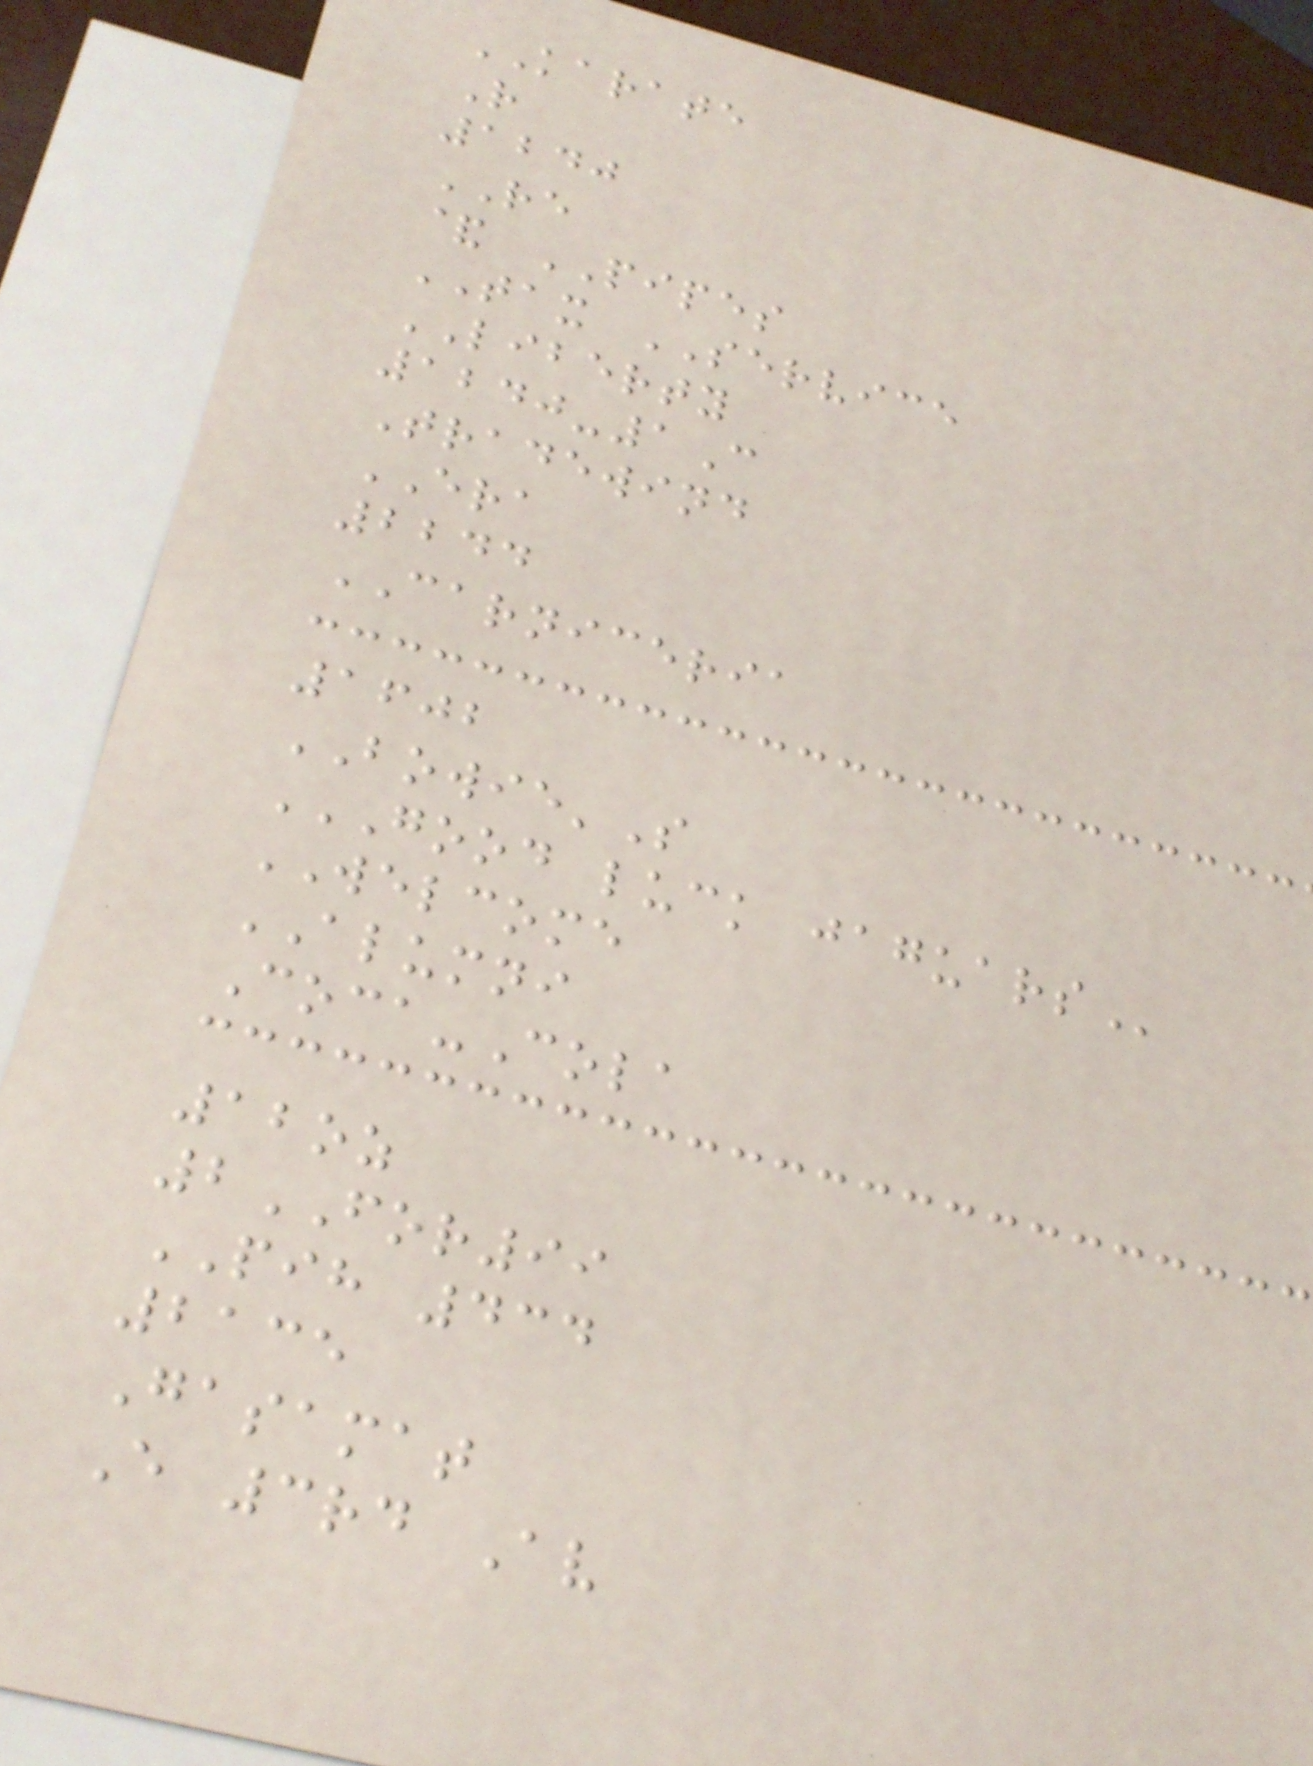KARATE
R
1240
RE
& PIPES
TAX SERVICE
LIBERTY
1240-1C
Tradewind
ERA
2244
CARNICERIA
1602
BOWIE'S
GOOD LUCK JAGUARS
WELCOME
ALUMNI
Coca-Cola
12oz
2FOR99
PIH 434
2135
Gasamat
E 3rd Av
